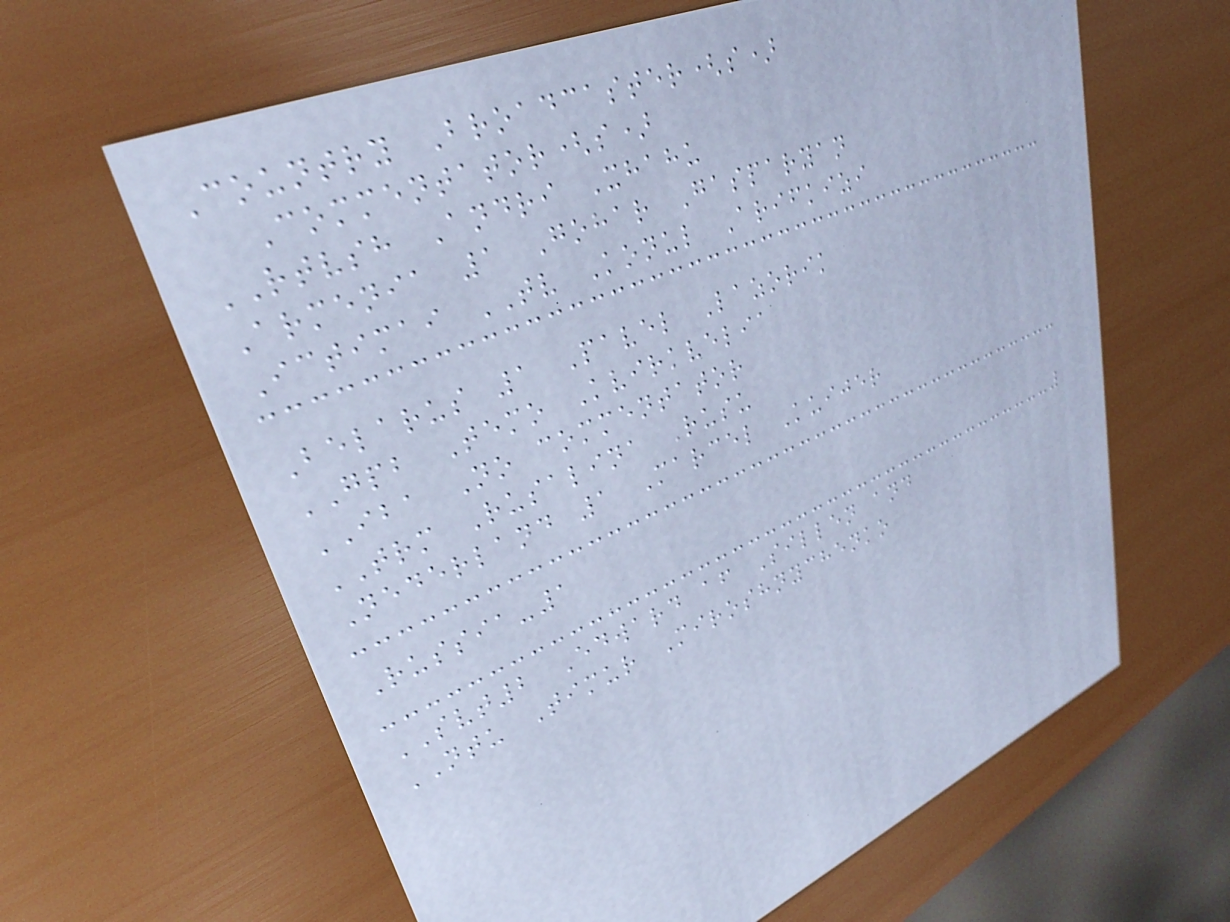Country Broadcaster(s)
Commentator(s)
RTVSH Andri Xhahu
Armenia 1 Gohar Gasparyan
Ictimai TV Konul Arifkizi
Belarus 1 Pavel Lazorik
GPB Temo Kvirkvelia
IBA No commentator
TRM Rusalina Rusu
Nederland 1 Marcel Kuijer
Russia-1
SVT2 Edward af Sillen and
NTU Timur Miroshnychenko
